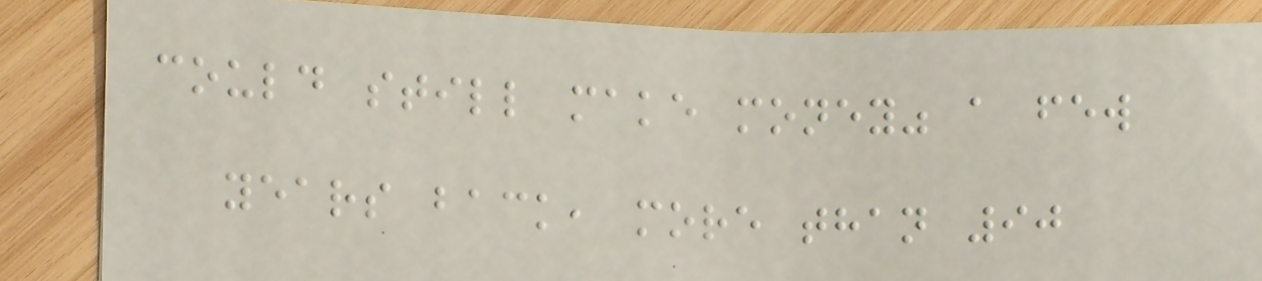could still make money" a few
years back, more than 90
